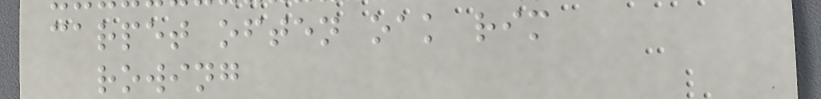carpet often oak rim
rowing
